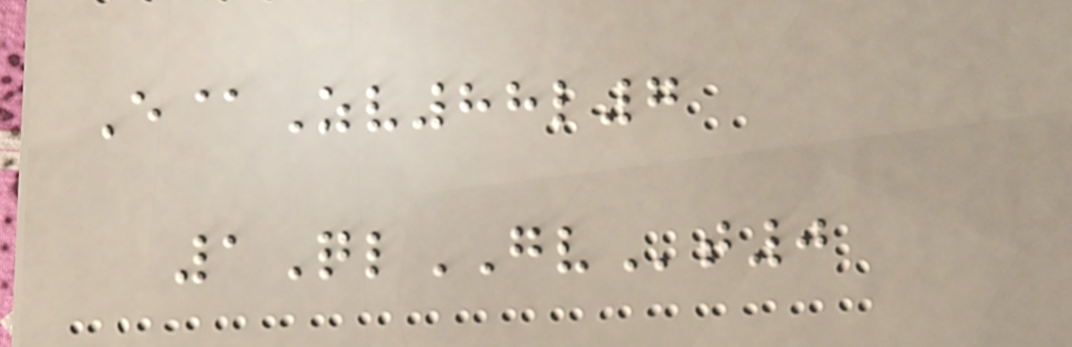E@Zv88l7
1QlGVt0
